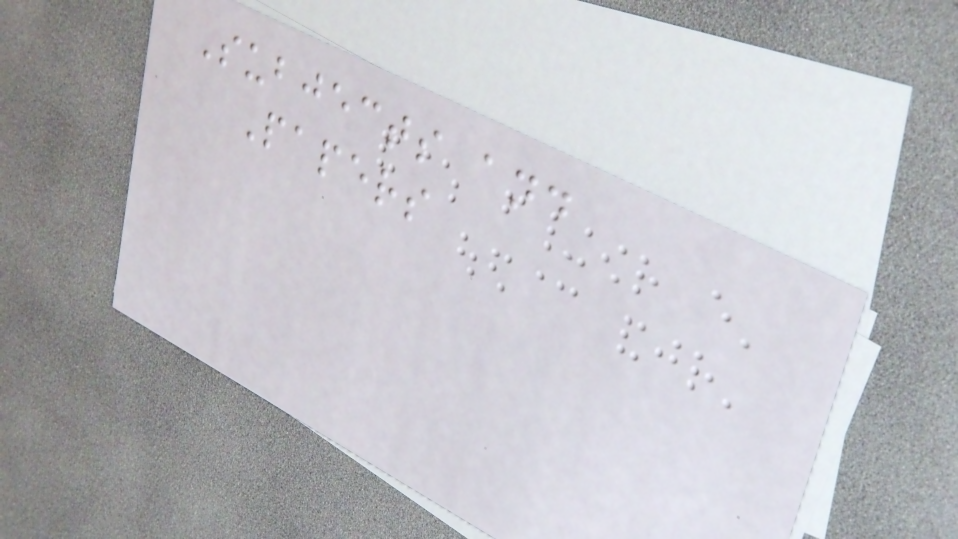Subjects and
Papers
